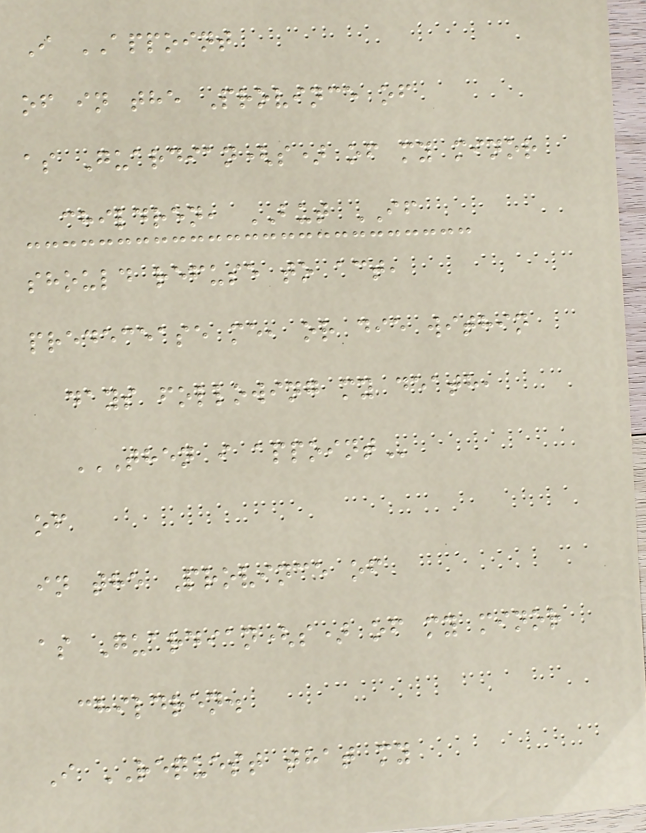I APPOINT
of in the Province of
as Guardian(s) of my minor
children, BUT IF
should refuse to act,
predecease me, or die within
days following my death,
THEN I APPOINT
of
in the Province of
as Guardian(s) of my minor
children.
I REQUEST that my
